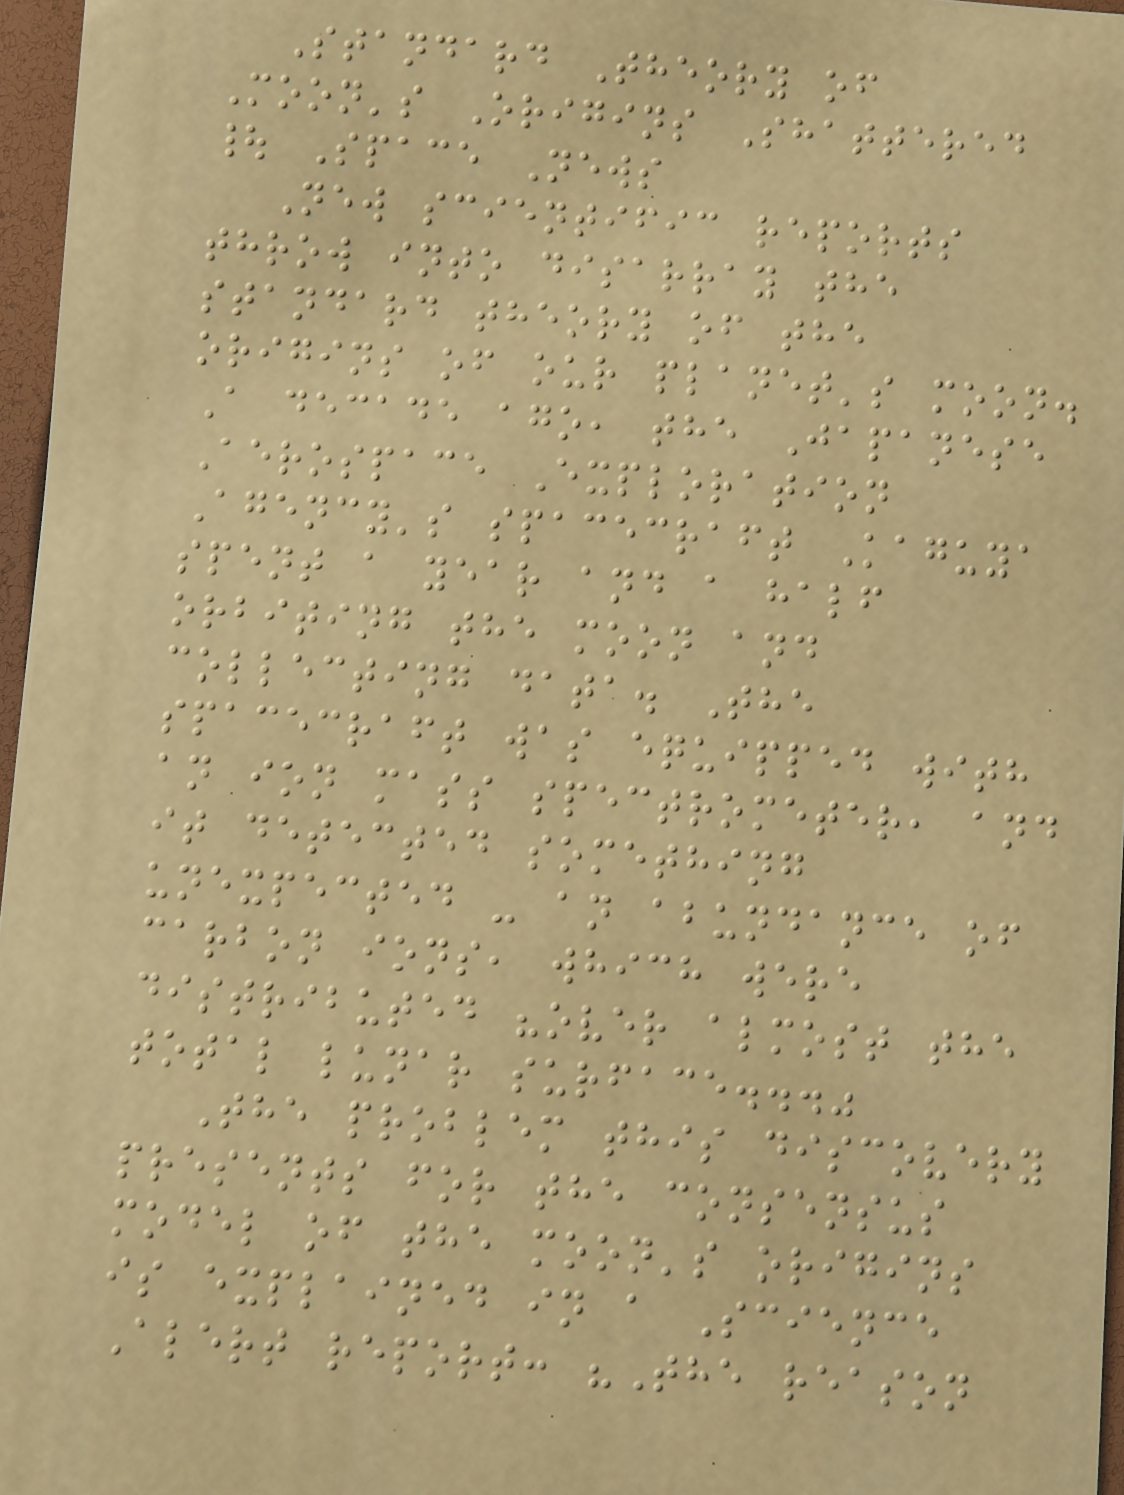Standard Theory of
Moon's Origins Shattered
| Space News
New scientific reports
throw into disarray the
standard theory of the
origins of our planet's moon.
A decade ago, the Japanese
Aerospace Exploration
Agency's spacecraft Kaguya
spent a year and a half
orbiting the moon and
collecting data. The
spacecraft was equipped with
an ion mass spectrometer, and
it detected something
unexpected - an abundance of
carbon ions, which were
distributed "over almost the
total lunar surface..."
The problem this discovery
presents for the consensus
model of the moon's origins
is explained in a Science
Alert report: "The reason
